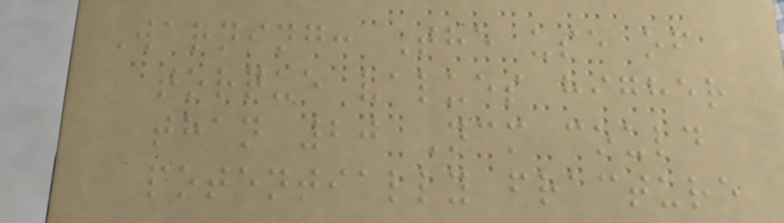Warning: The use of
torque values higher
than 20 Ncm could
potentially fracture
